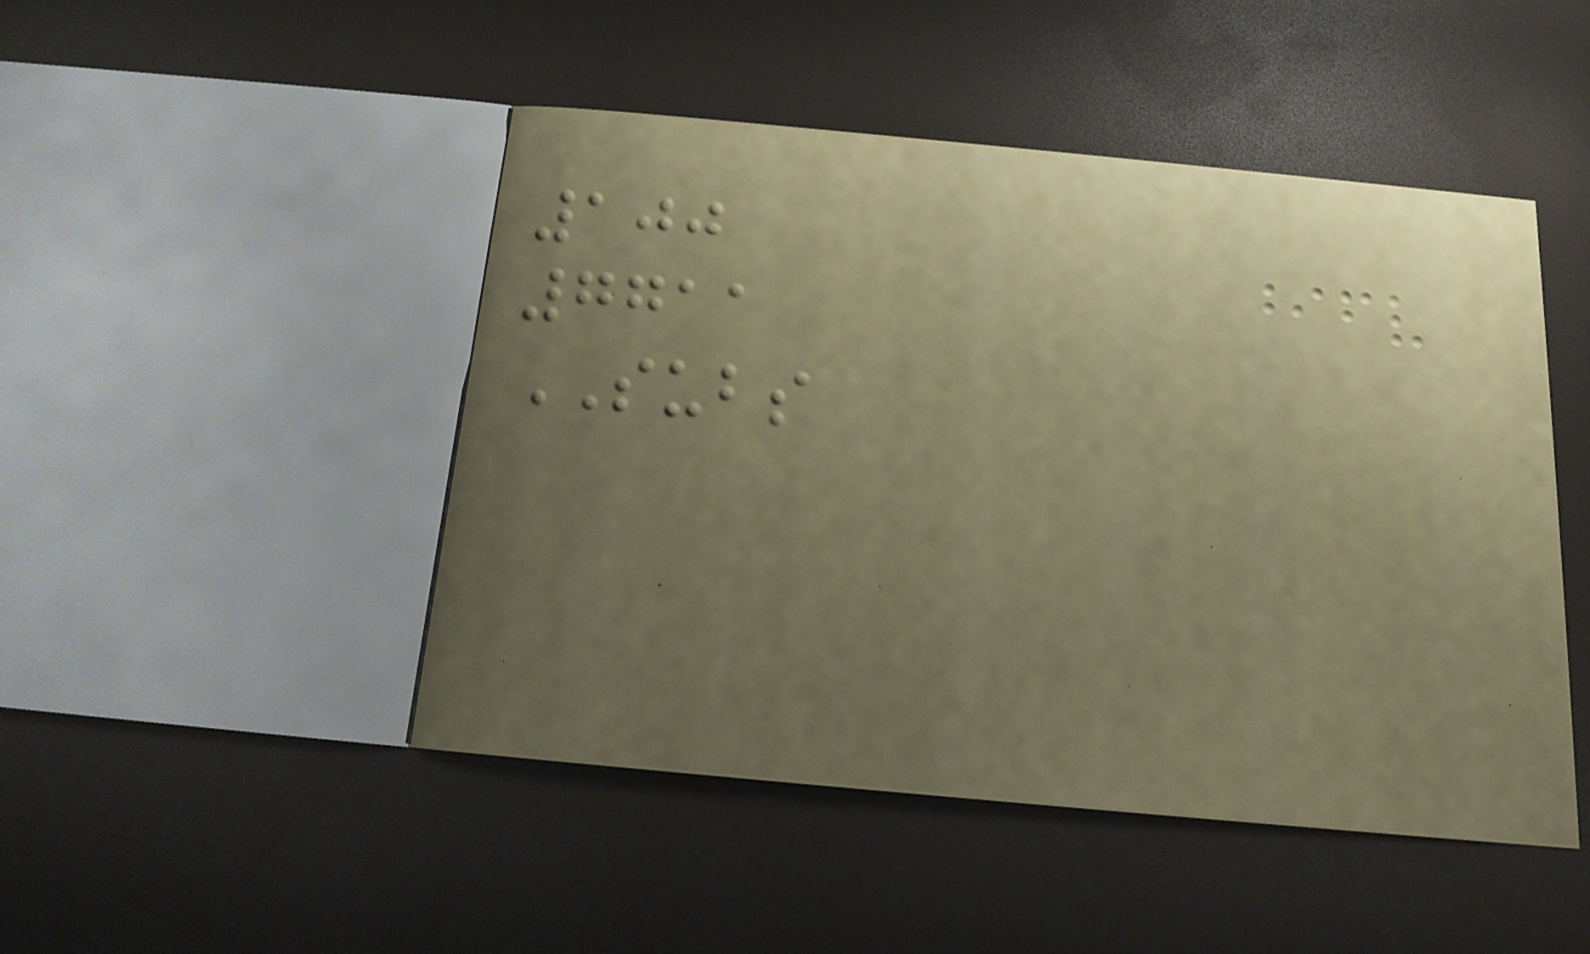100
7711
SUBS
